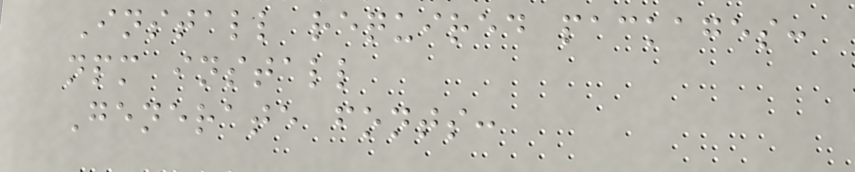Install required packages:
npm install
Generate fonts:
